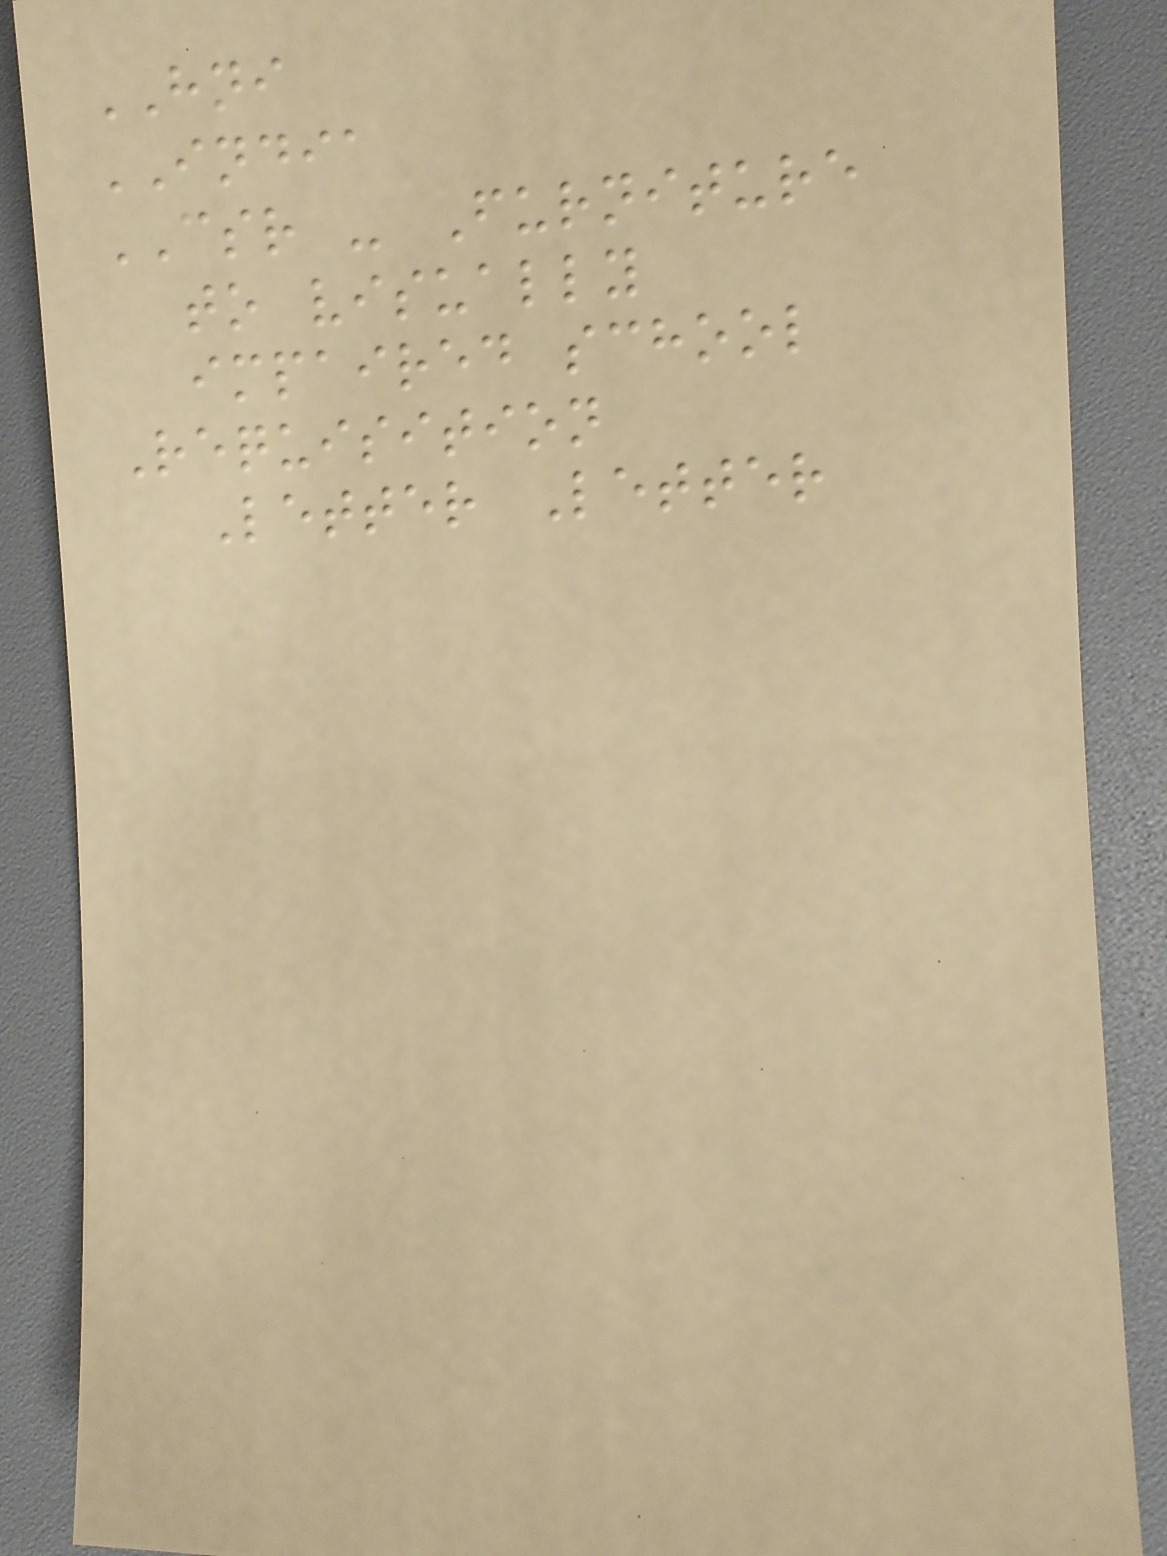HNI
INDIA
CSR - Furniture
to visually
impaired school
Requisition
Letter Letter
